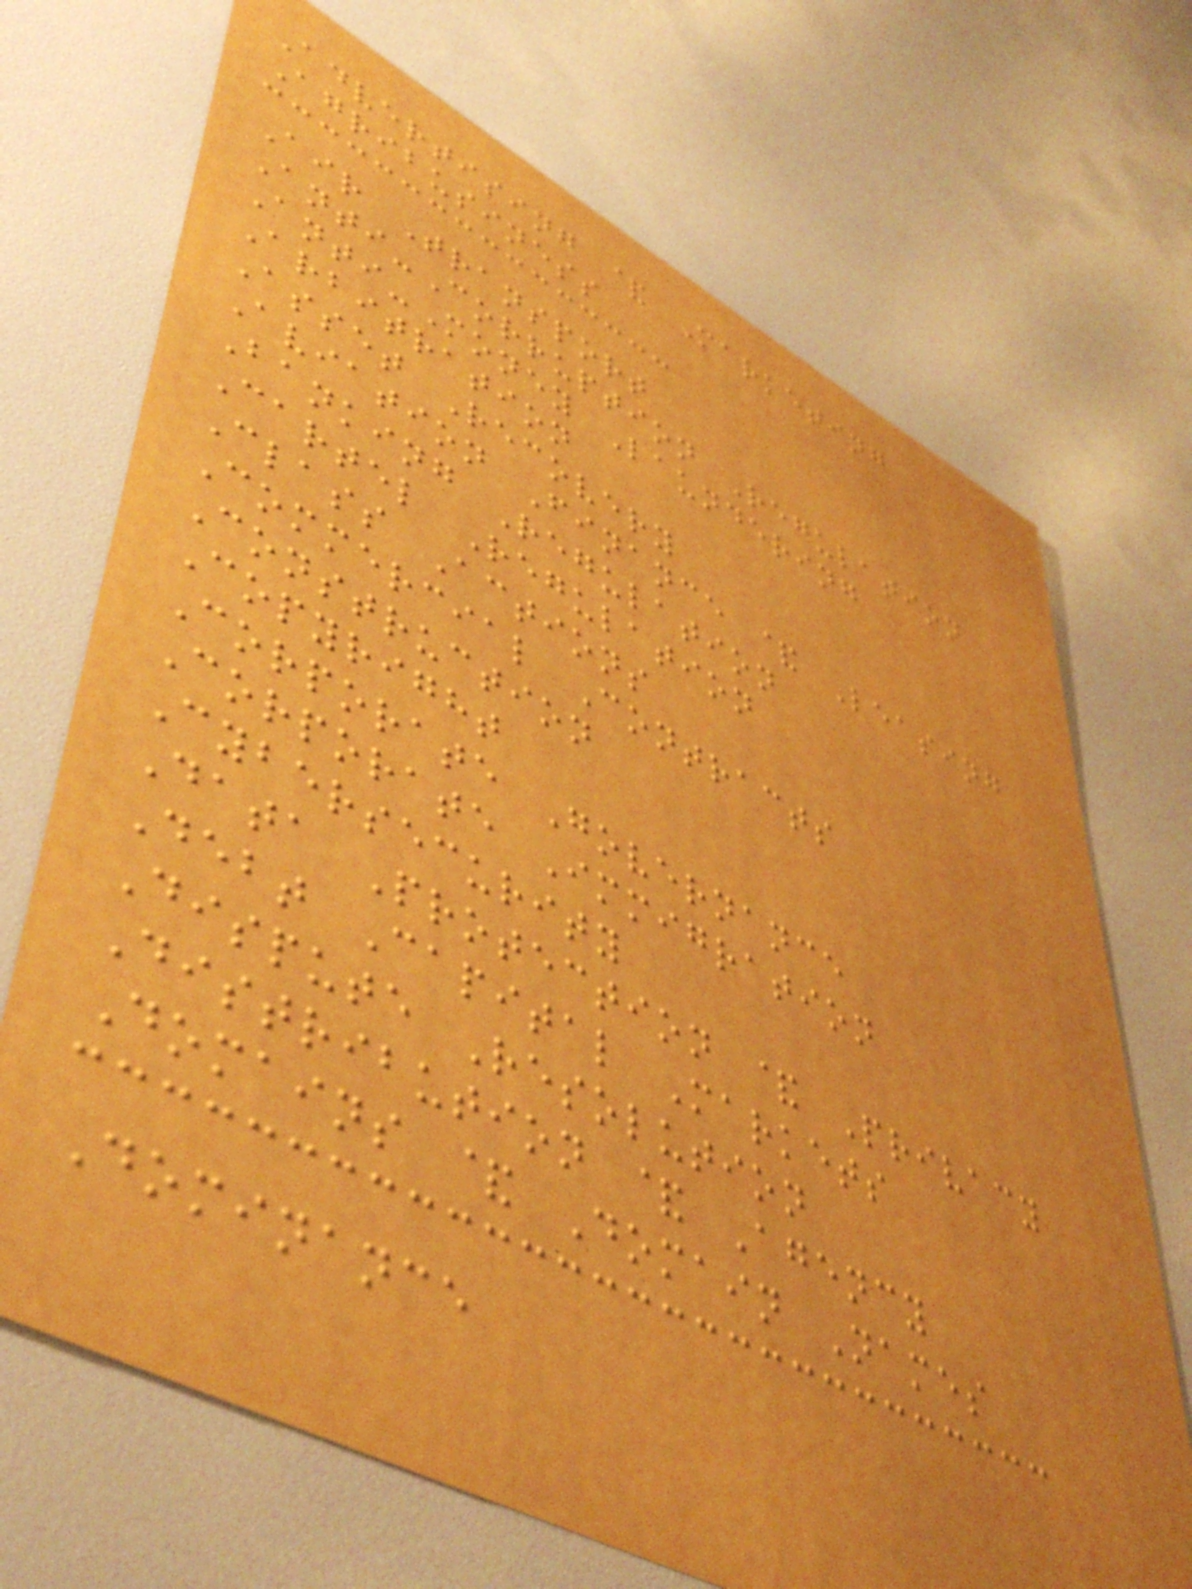Advertising & Marketing
Agribusiness
Air Transport
Anti-Corruption Regulation
Anti-Money Laundering
Arbitration
Asset Recovery
Aviation Finance & Leasing
Banking Regulation
Cartel Regulation
Class Actions
Commercial Contracts
Construction
Copyright
Corporate Governance
Corporate Immigration
Cybersecurity
Data Protection & Privacy
Debt Capital Markets
Dispute Resolution
Distribution & Agency
Domains & Domain Names
Dominance
